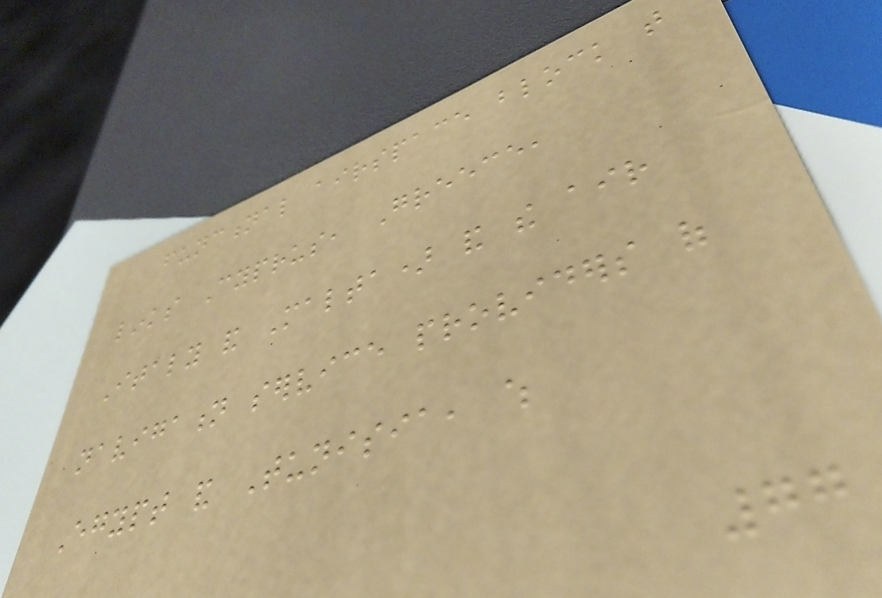functional airspace block that
links Cyprus, Greece,
Italy and Malta) and the air
navigation service providers of
Egypt and Tunisia, which
77
